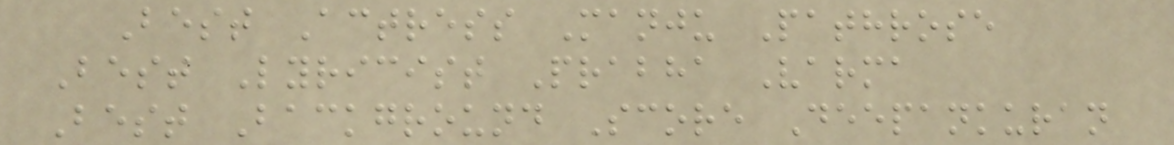Best Actress Manju Pathrose
Best Lyricist Prabha Varma
Best Background Score Deepankuran
